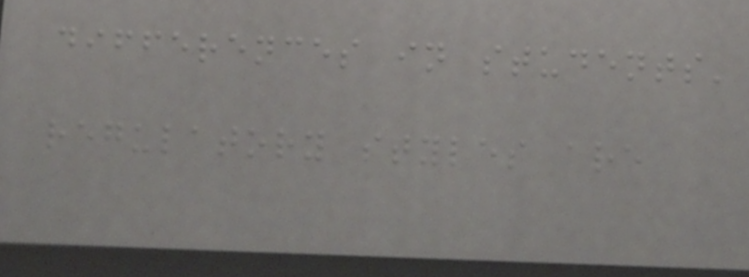differences in students'
regulatory styles are
